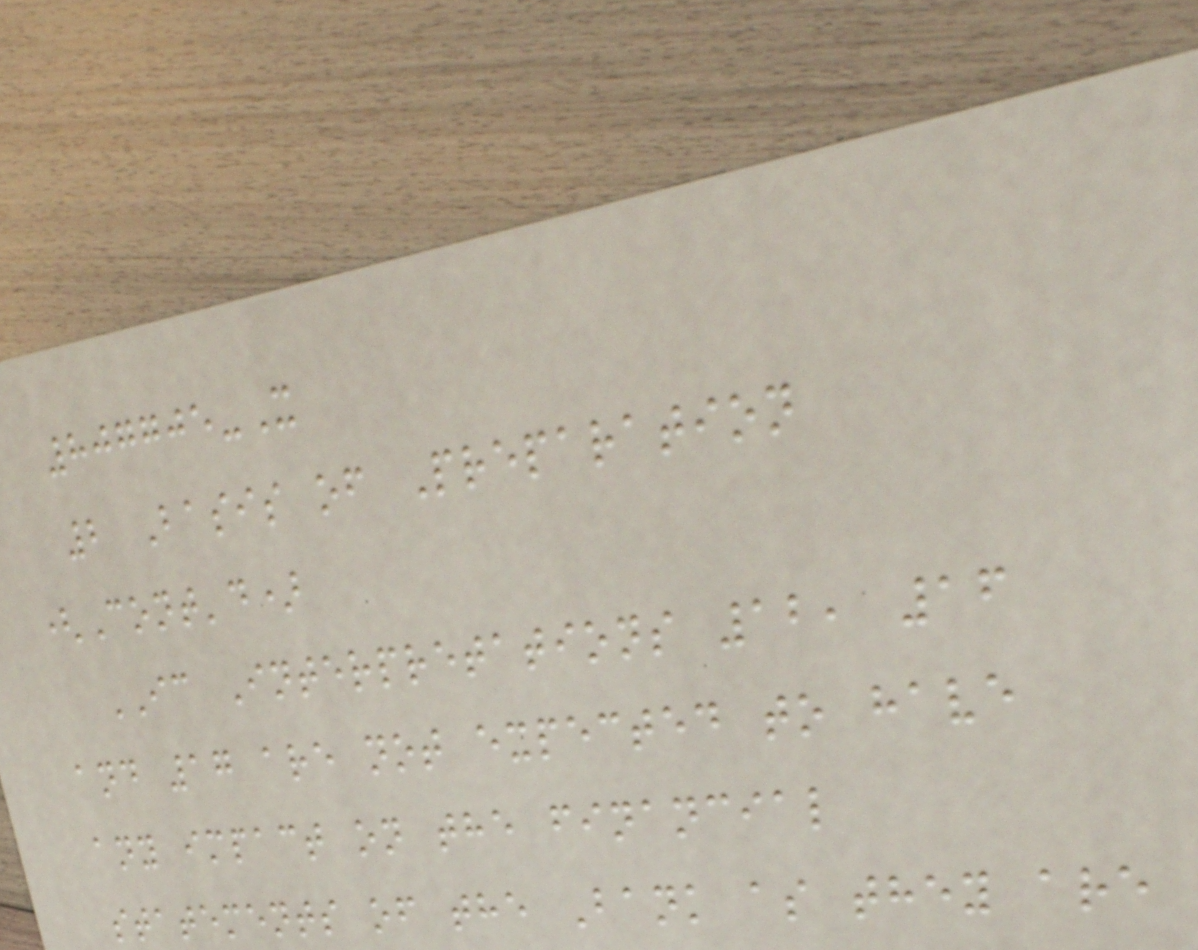807705-X
2 Basis of Preparation
(Cont'd)
IC Interpretations 12, 16
and 17 are not expected to have
any impact on the financial
statements of the Bank as they are
